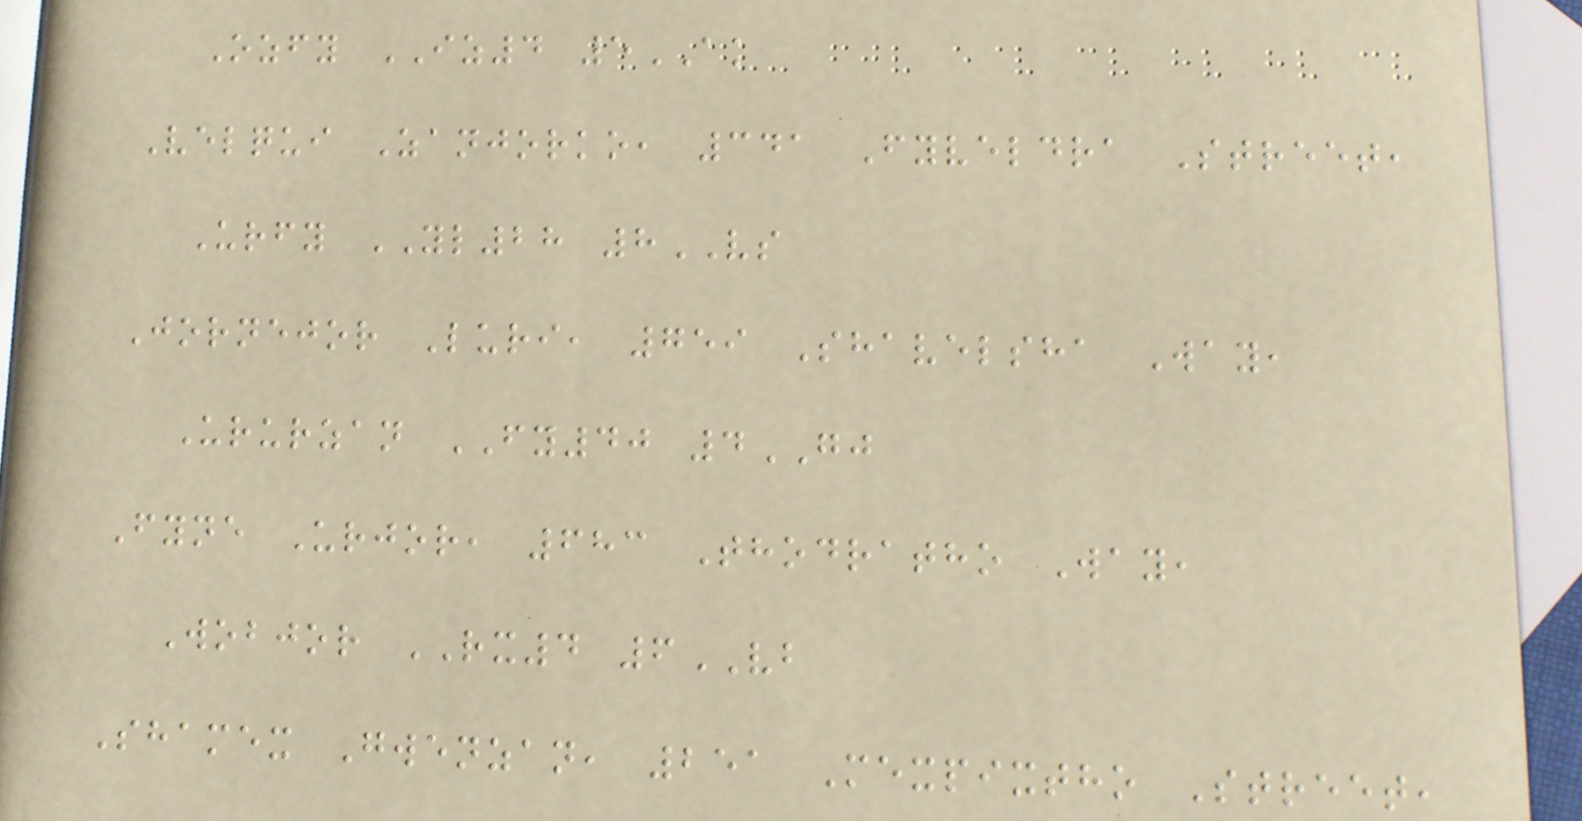Ozfy IZ4 5AK
Velqui Zanjorko, 341 Fyveldra Street,
Urfy YL28 8VS
Jornejor Luri, 759 Shavelsha Way,
Ururzan FY40 4GJ
Fyne Urjor, 683 Thodratho Way,
Wobjor RX4 6VB
Shamex Gwenzan, 251 Mexpixtho Street,
